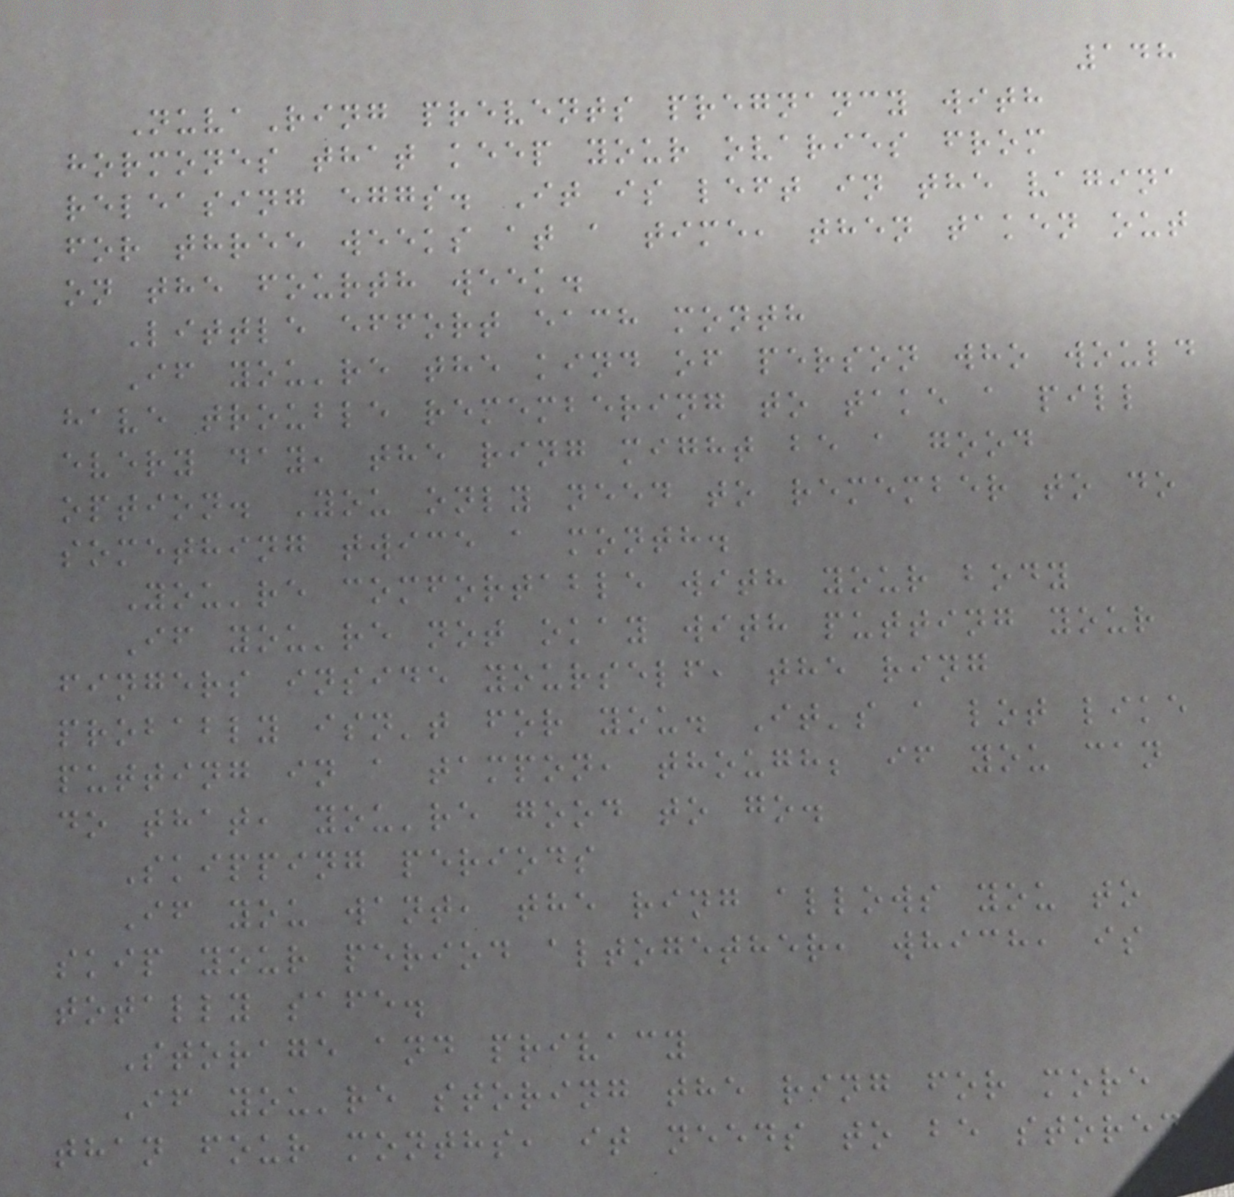148
NuvaRing prevents pregnancy with
hormones that keep your ovaries from
releasing eggs. It is left in the vagina
for three weeks at a time, then taken out
on the fourth week.
Little effort each month
If you're the kind of person who would
have trouble remembering to take a pill
every day, the ring might be a good
option. You only need to remember to do
something twice a month.
You're comfortable with your body
If you're not okay with putting your
fingers inside yourself, the ring
probably isn't for you. It's a lot like
putting in a tampon, though; if you can
do that, you're good to go.
Skipping periods
If you want, the ring allows you to
skip your period altogether, which, is
totally safe.
Storage and privacy
If you're storing the ring for more
than four months, it needs to be stored
